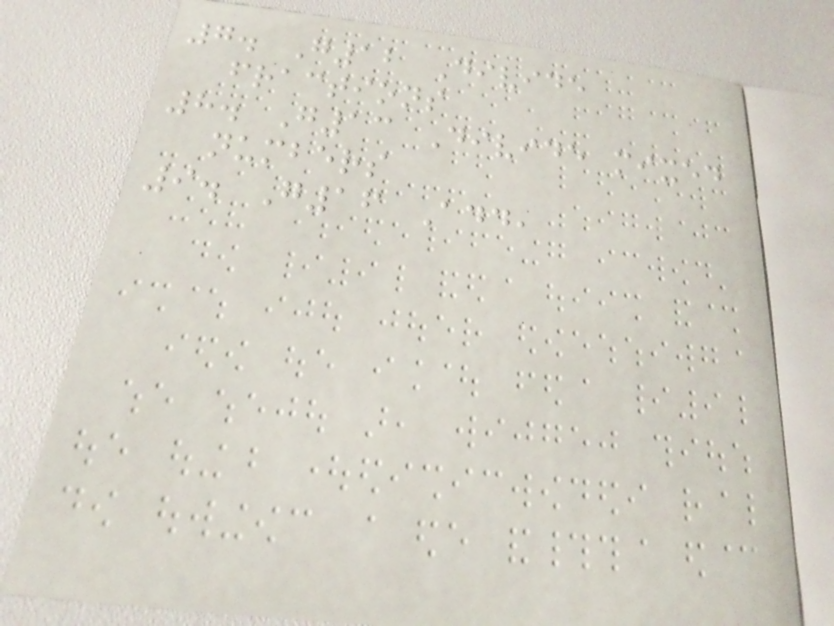7. G12 Divide
fractions
8. G13 Divide mixed
numbers
9. G16 Add,
